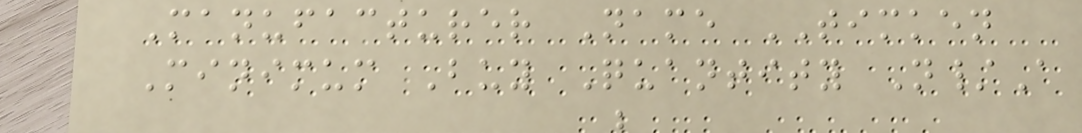Manufacturer Name TIMKEN
Minimum Buy Quantity N/A
